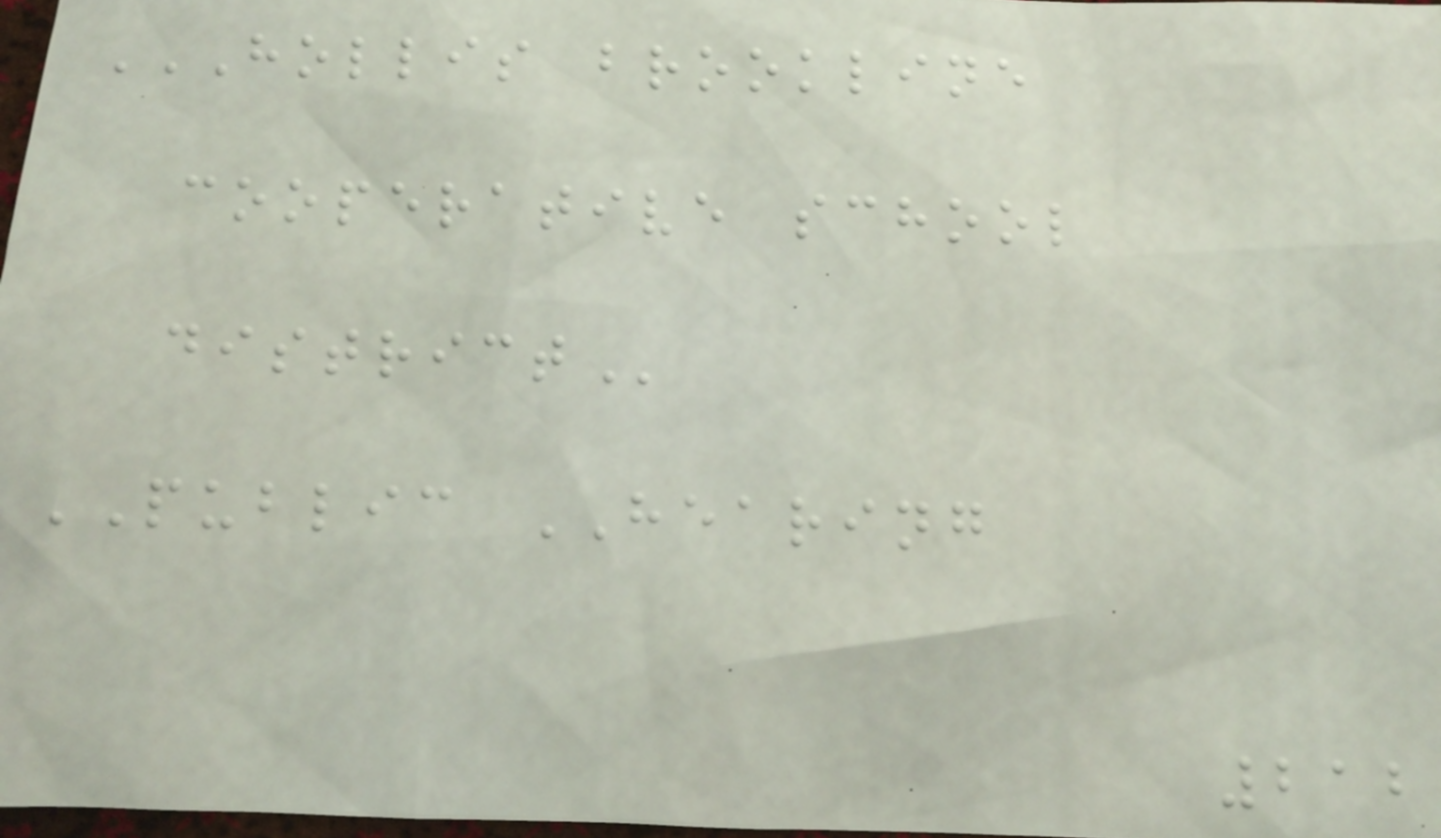HOLLIS BROOKLINE
COOPERATIVE SCHOOL
DISTRICT
PUBLIC HEARING
212
